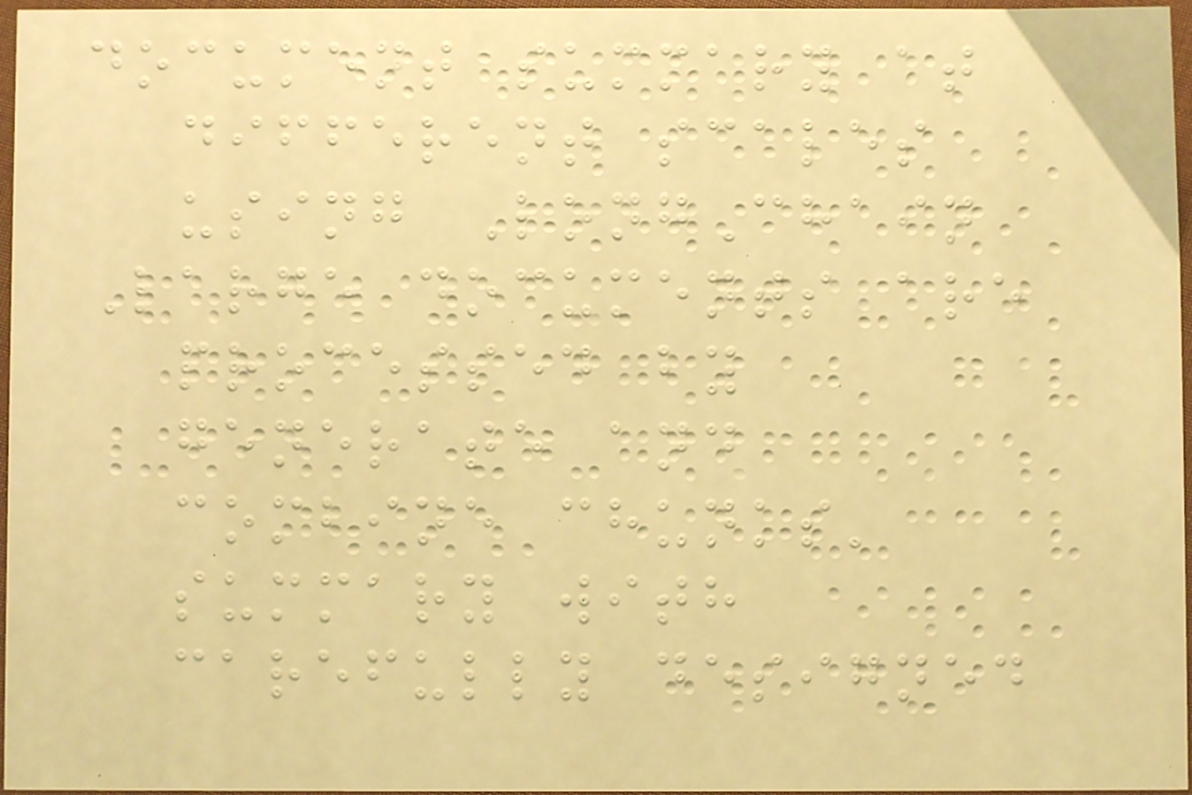document summary at
different scales
using LongChain
Large documents are
processed by
generate and
combine chunks'
summary with
carefully designed
